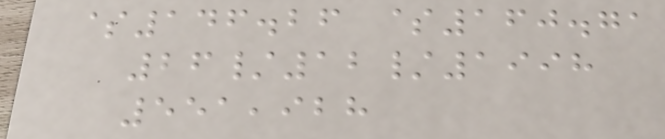$146.26 $160.71
26/12/1998
551,928
